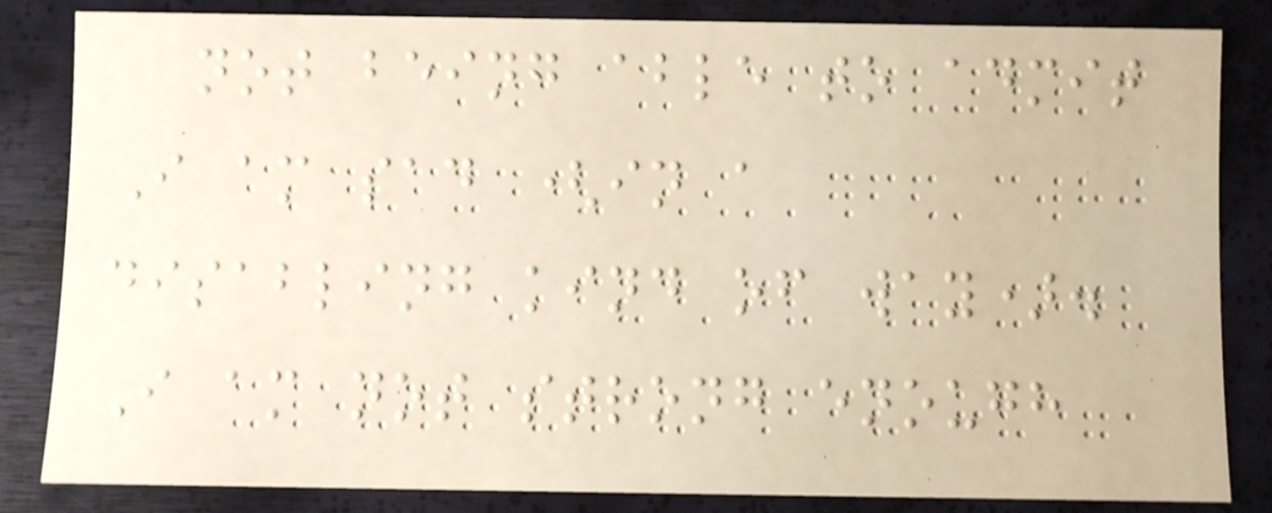not being able to admit
I am sad (in a
disabling kind of way).
I am not strong enough
